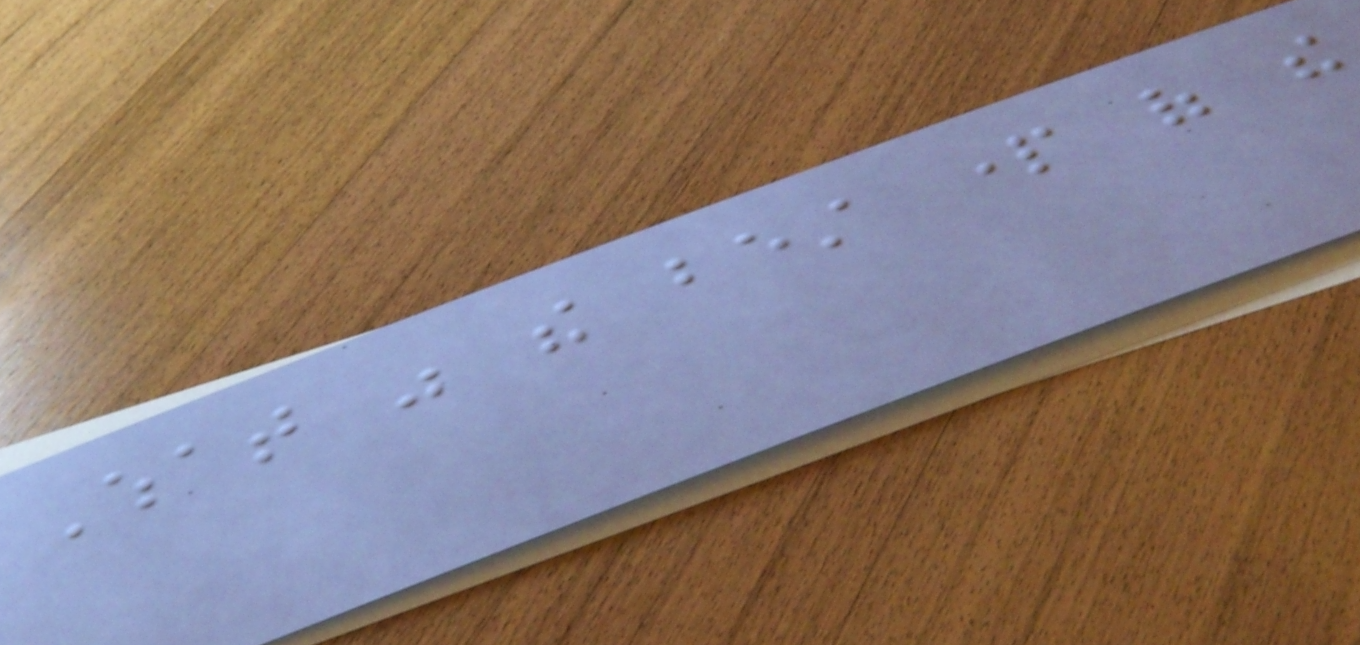What was the best part of the
